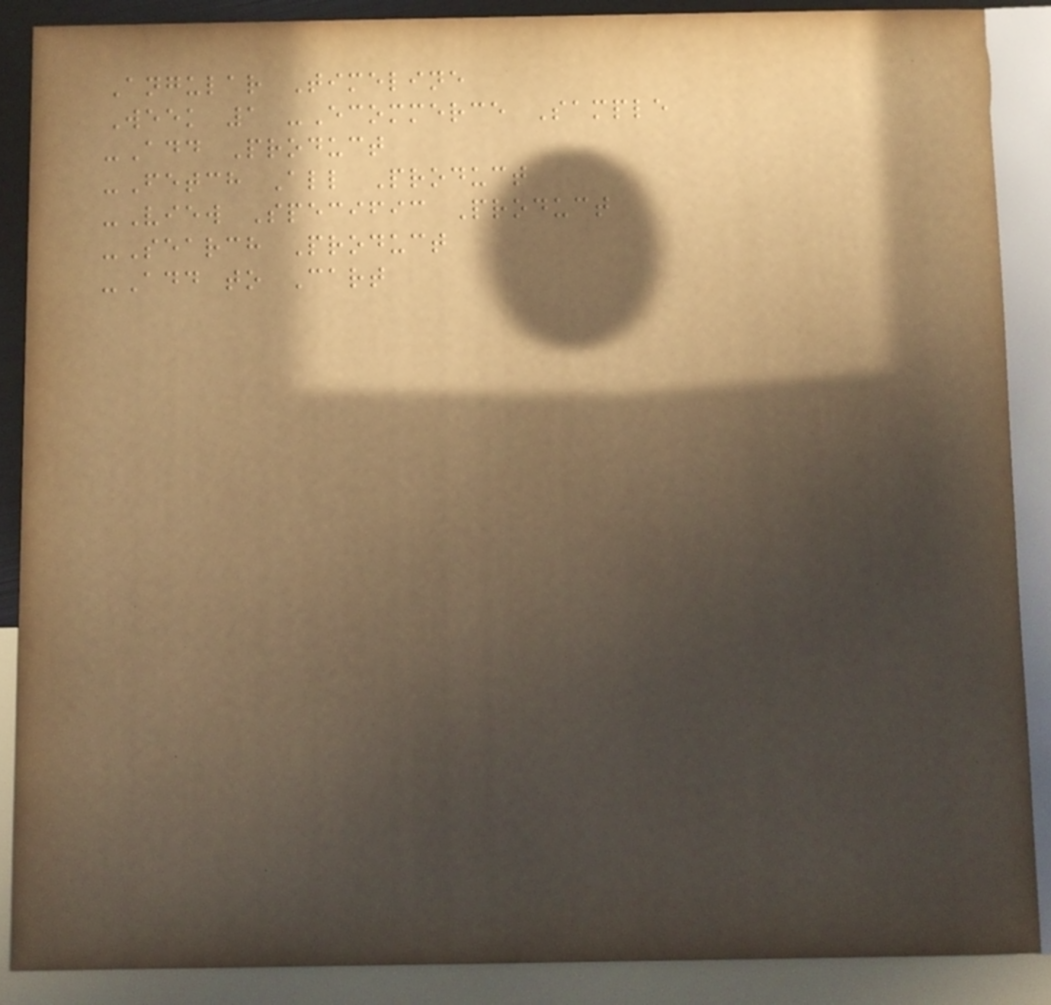Angular Timeline
Week 1 -Ecommerce Sample
-Add Product
-Fetch All Product
-View Specific Product
-Search Product
-Add to Cart
